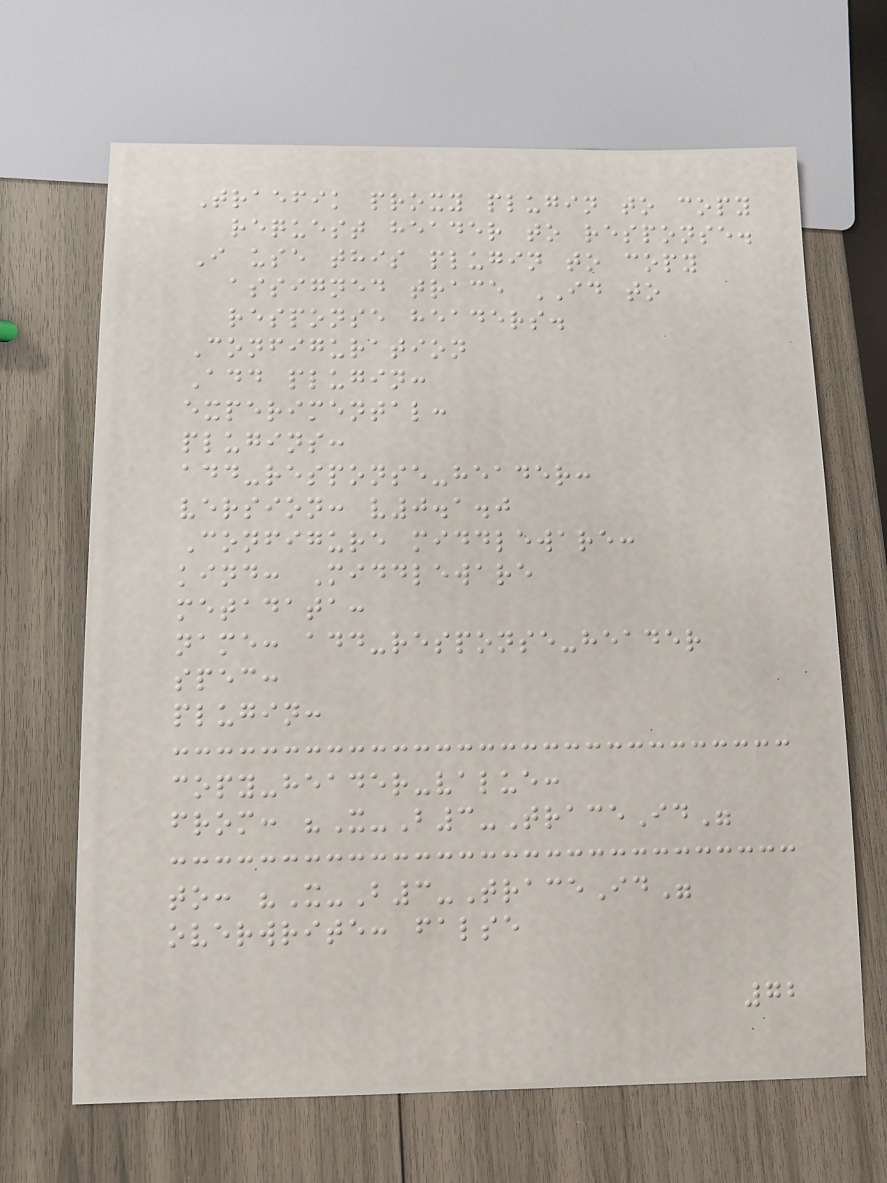Traefik proxy plugin to copy
request header to response.
I use this plugin to copy
assigned trace ID to
response headers.
Configuration
Add plugin:
experimental:
plugins:
add-response-header:
version: v0.1.0
Configure middleware:
kind: Middleware
metadata:
name: add-response-header
spec:
plugin:
copy-header-value:
from: "X-B3-TraceId"
to: "X-B3-TraceId"
overwrite: false
72
